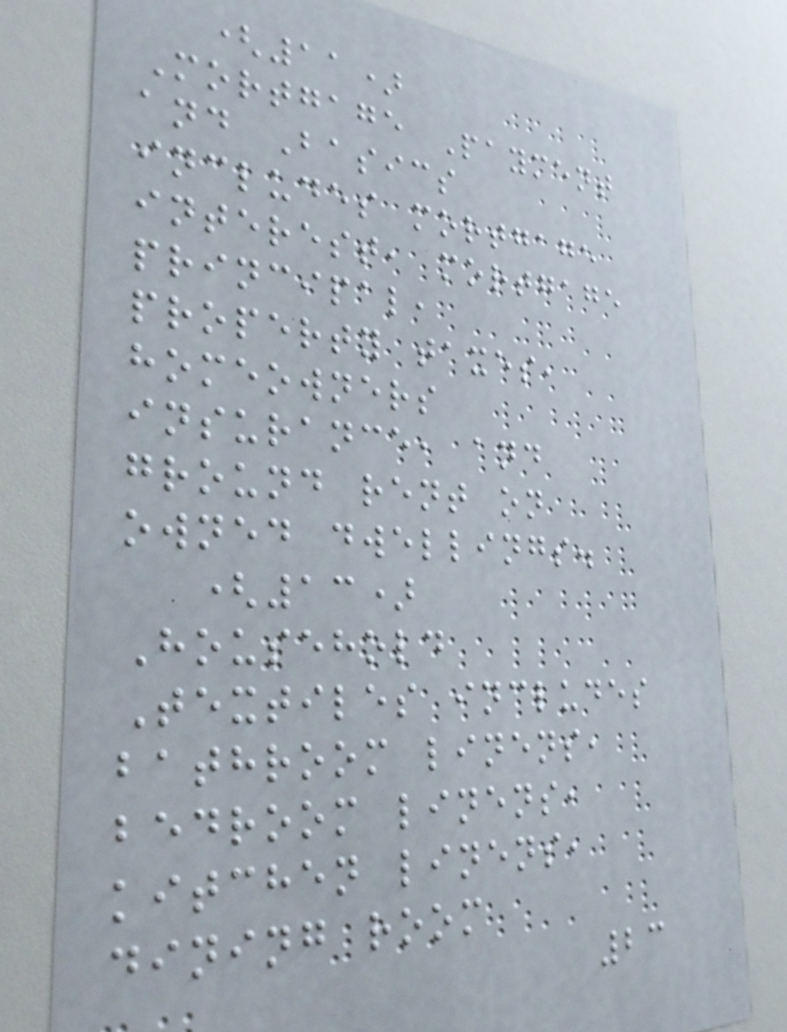(11)
Mortgage Payment
and Basics
includes mortgage
interest, mortgage
principal,
property taxes,
homeowners
insurance, and
ground rent on
owned dwellings.
(13)
Household
Textiles includes
bathroom linens,
bedroom linens,
kitchen linens,
dining room
23
